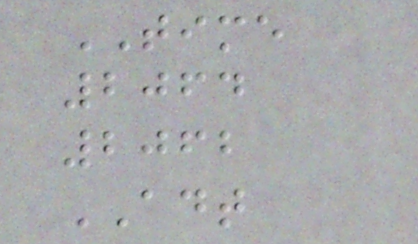TIME
2064
2062
ADT
